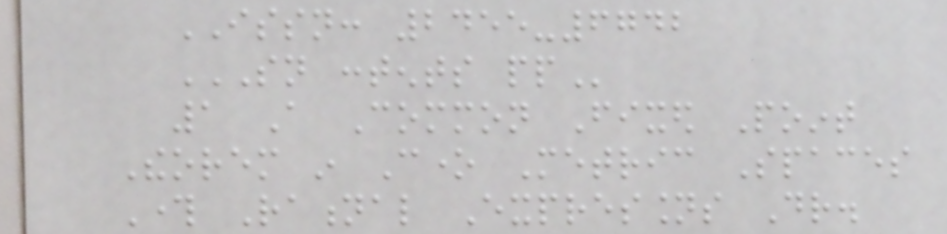ISSN: 2455-6742
SN CONTENTS PP
1 A Common Fixed Point
Theorem in Cone Metric Spaces
Through Rational Expressions Dr.
